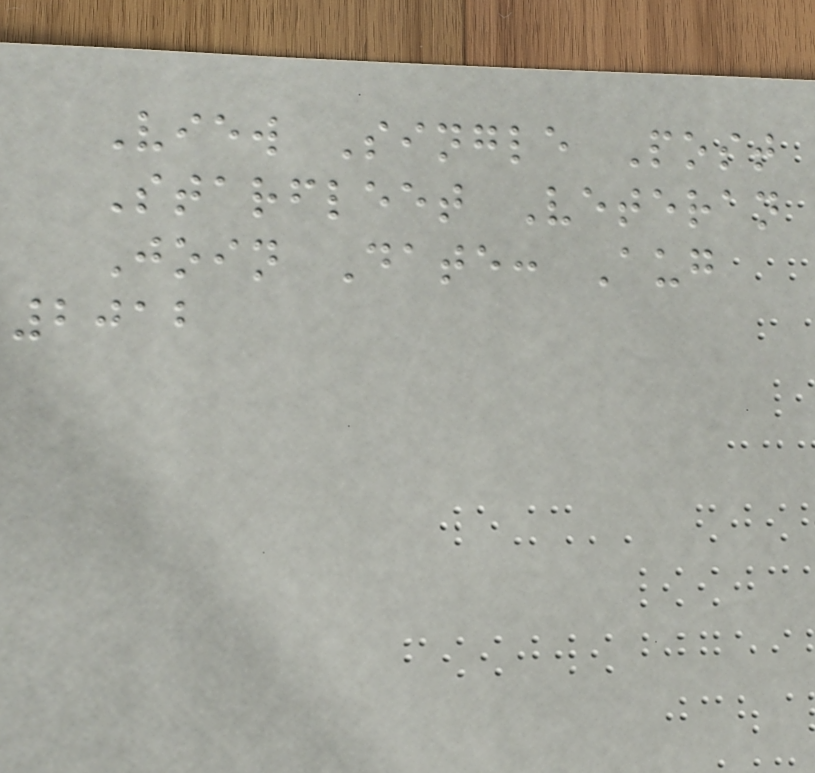View Single Post
Starfleet Veteran
Join Date: Aug
2012
